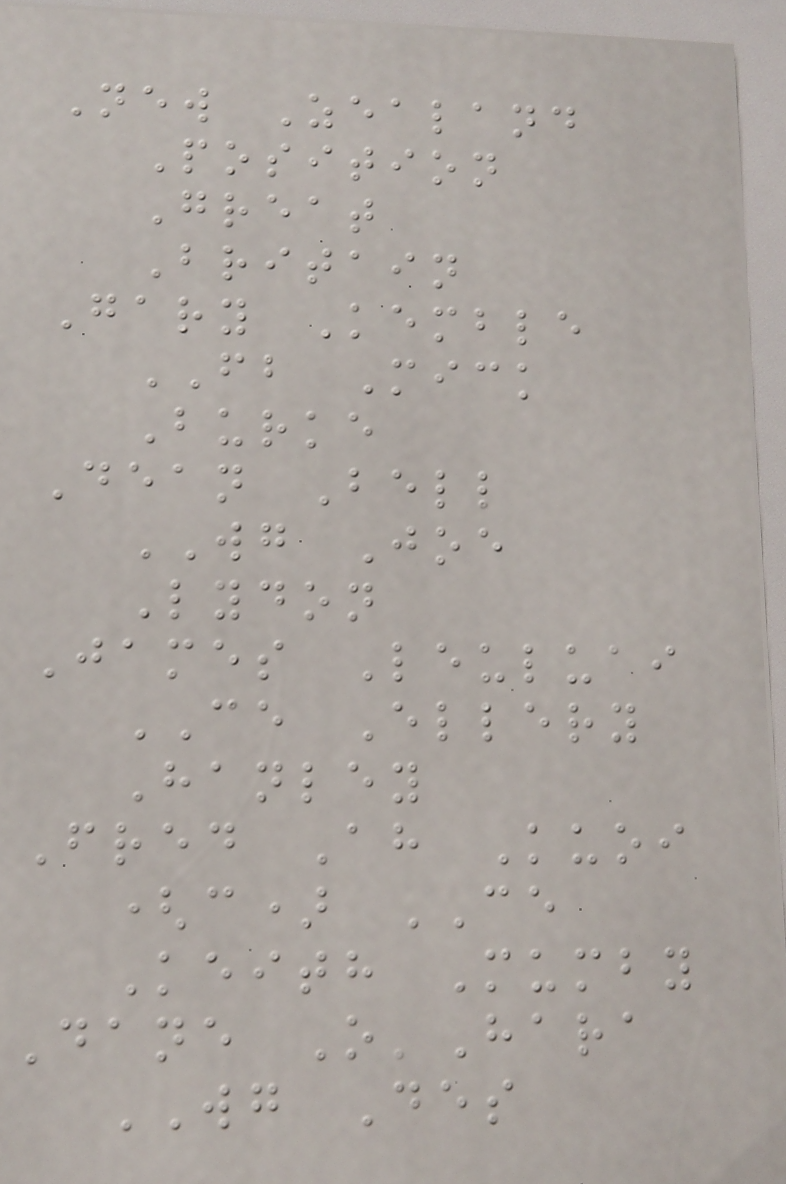New Zealand
Position
Great
Britain
Gary Kemble
FB Mick
Burke
Dean Bell
WG Joe
Lydon
James Leuluai
CE Ellery
Hanley
Fred Ah Kuoi
(c) CE
Keith Mumby
Dane O'Hara
WG Des
